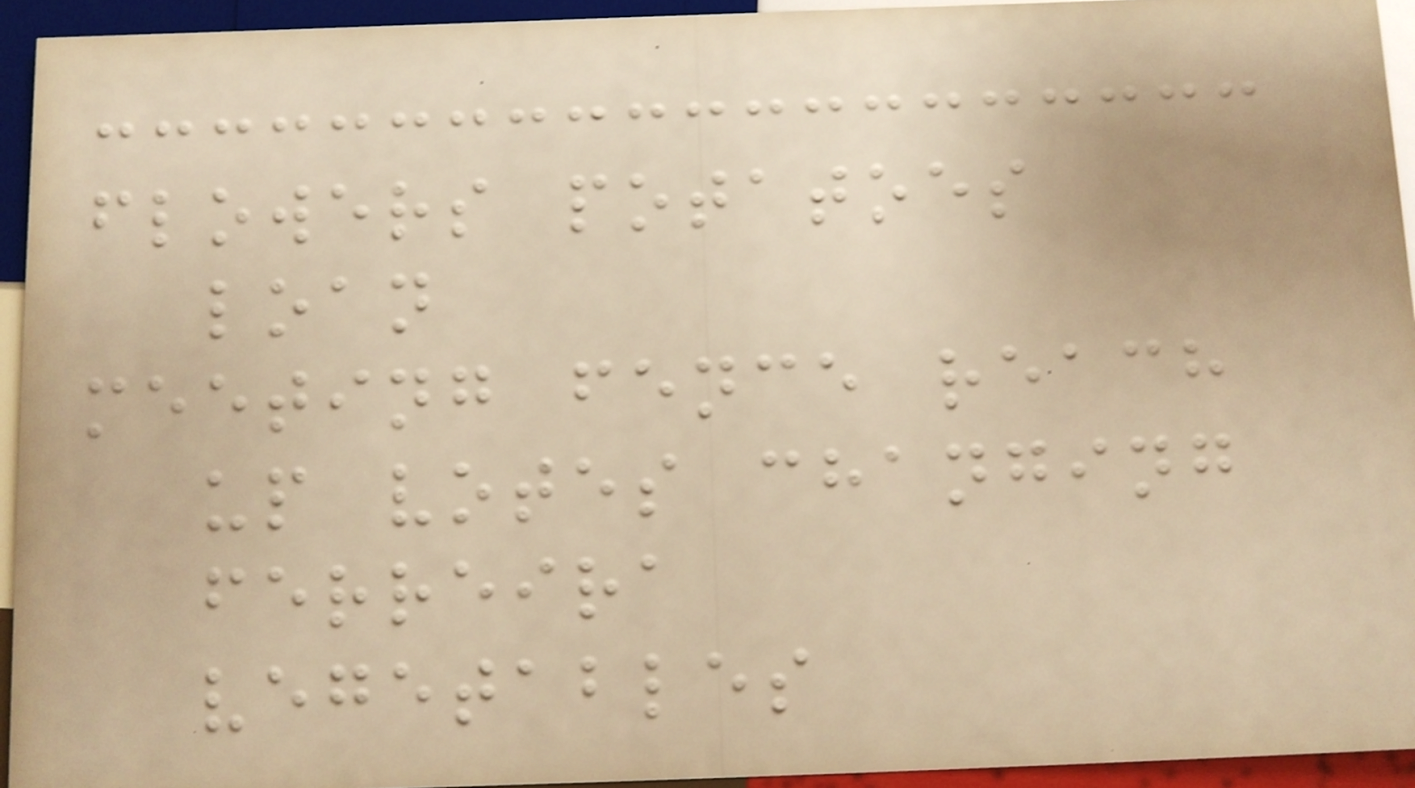flowers potatoes
loan
meeting fence reach
up votes changing
ferreira
vegetables
